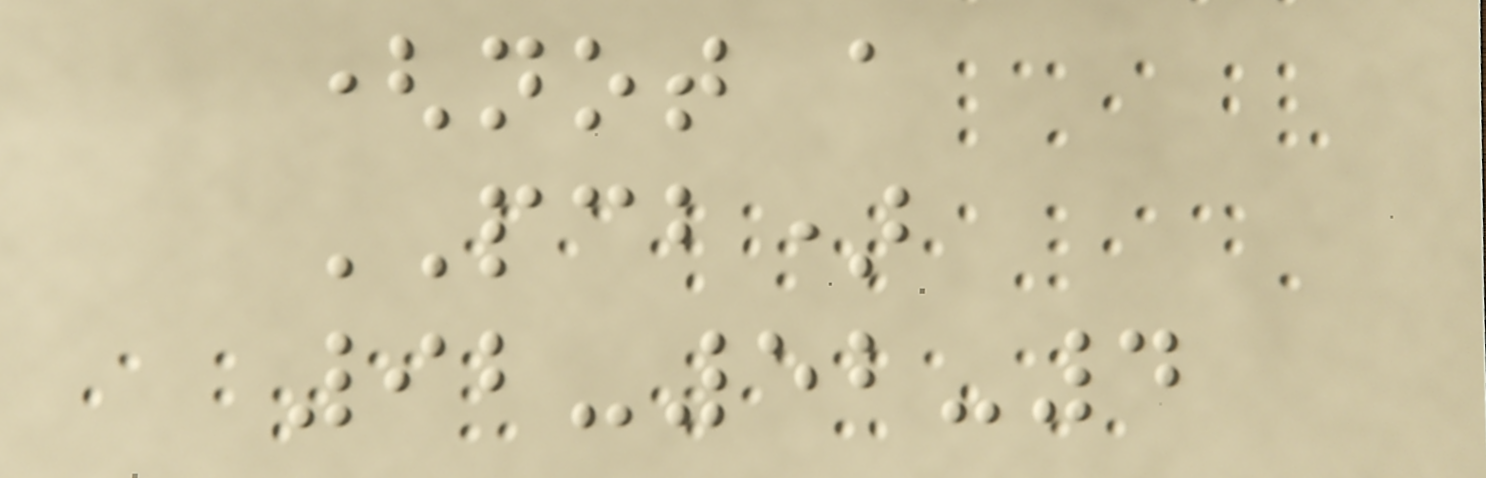(not a
PCB)
92-52-4
